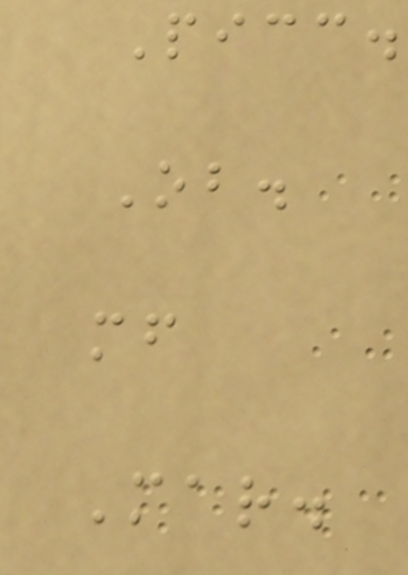Picc.
Ob.
mf
Mar.
